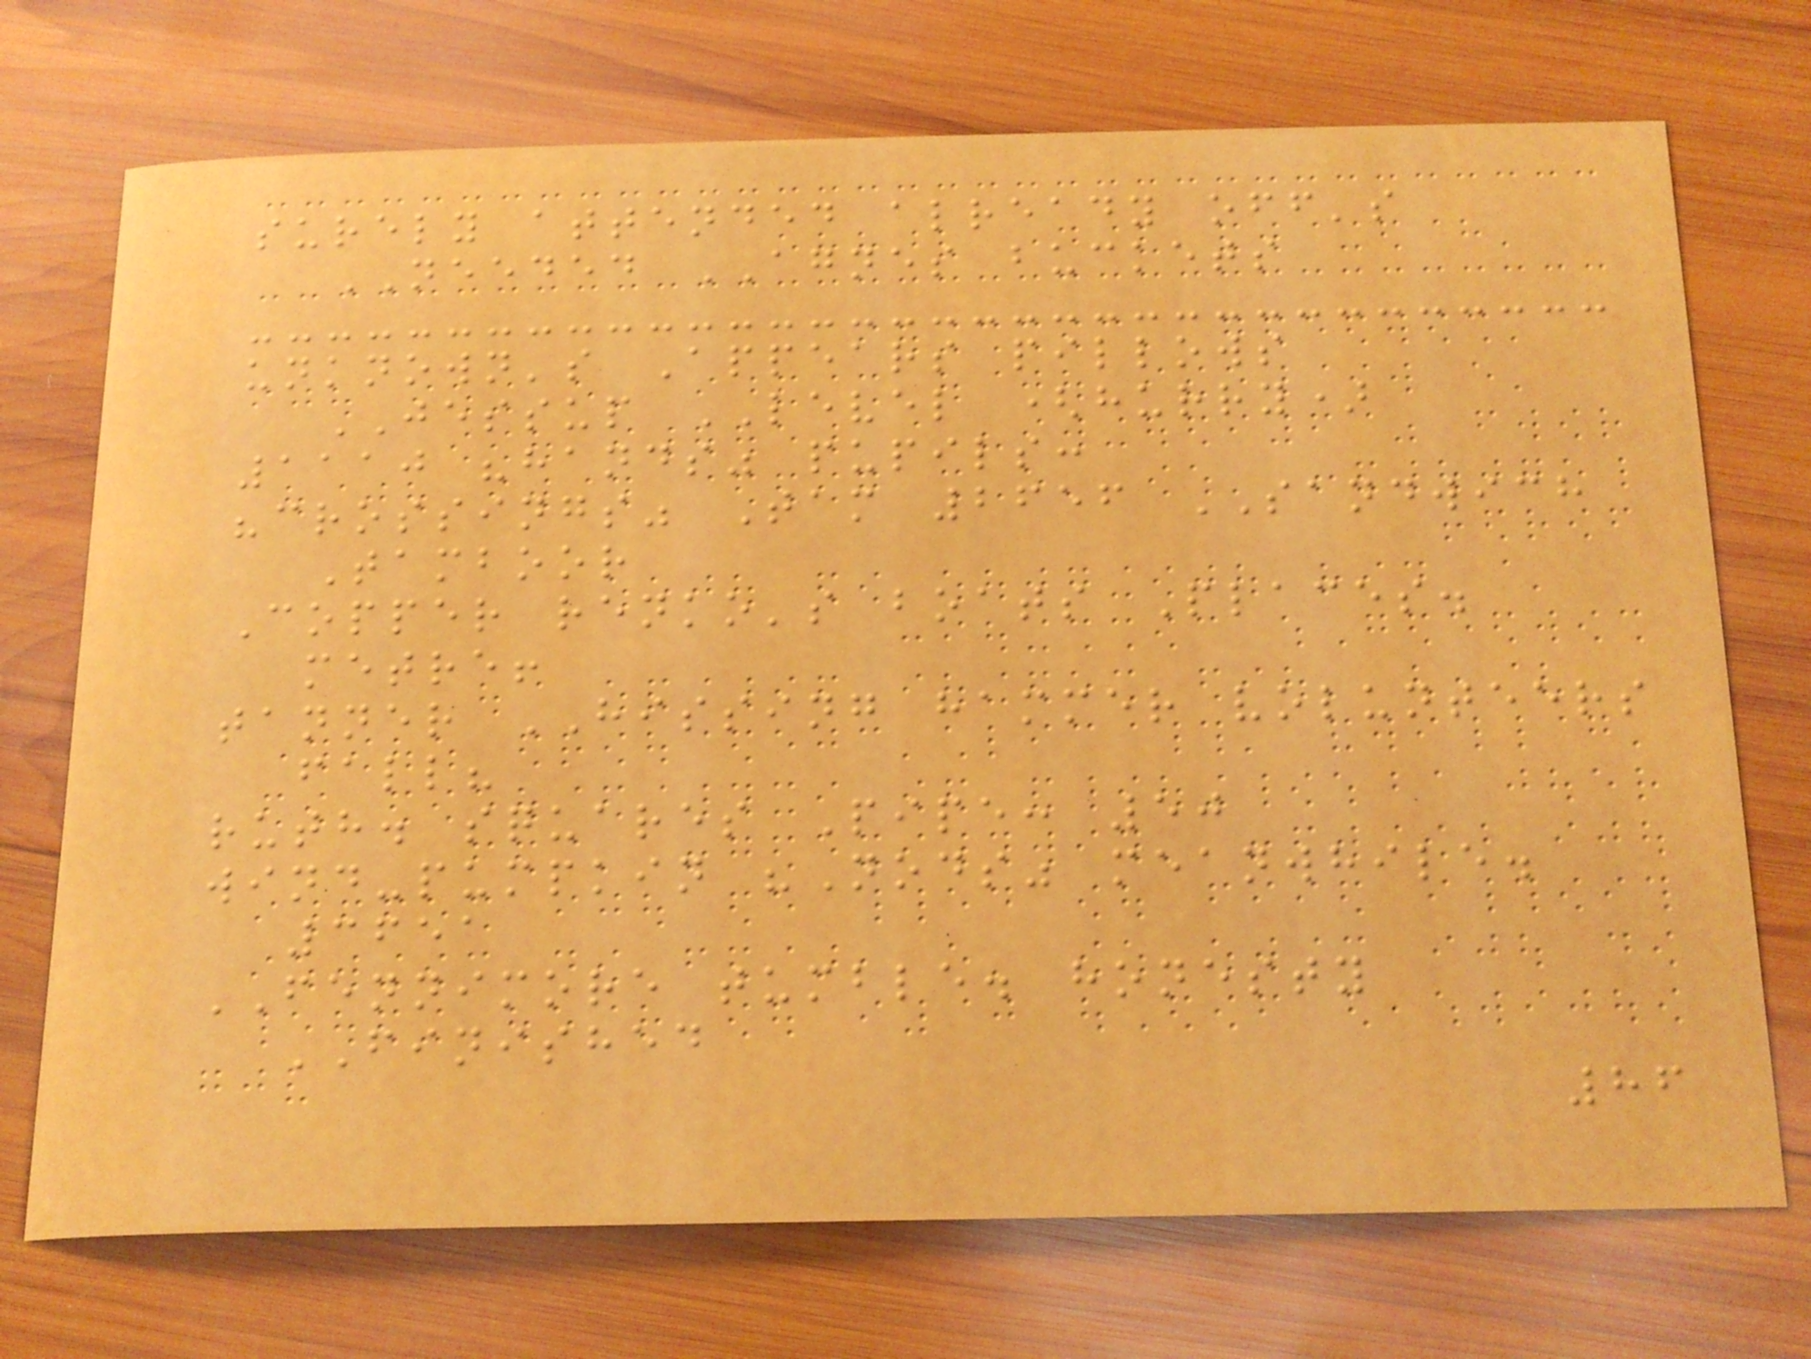surely attended already off's
NEEDED AGNES buckets
unknown's Appears pillows
JESSUP LEVEL (hurry)
1110 "hands" pupils:
"crossings" Tam 2656 SANDWICH
Tamboor
Copper renko's boats Places.
metre!
tanner HISSING hammer volunteers
fall?
ruth. squares Pipe: 50
wind-pumpkin "Nods" meanwhile.
3651
FENNIMORE tumble. honesty
FINISHED
86
